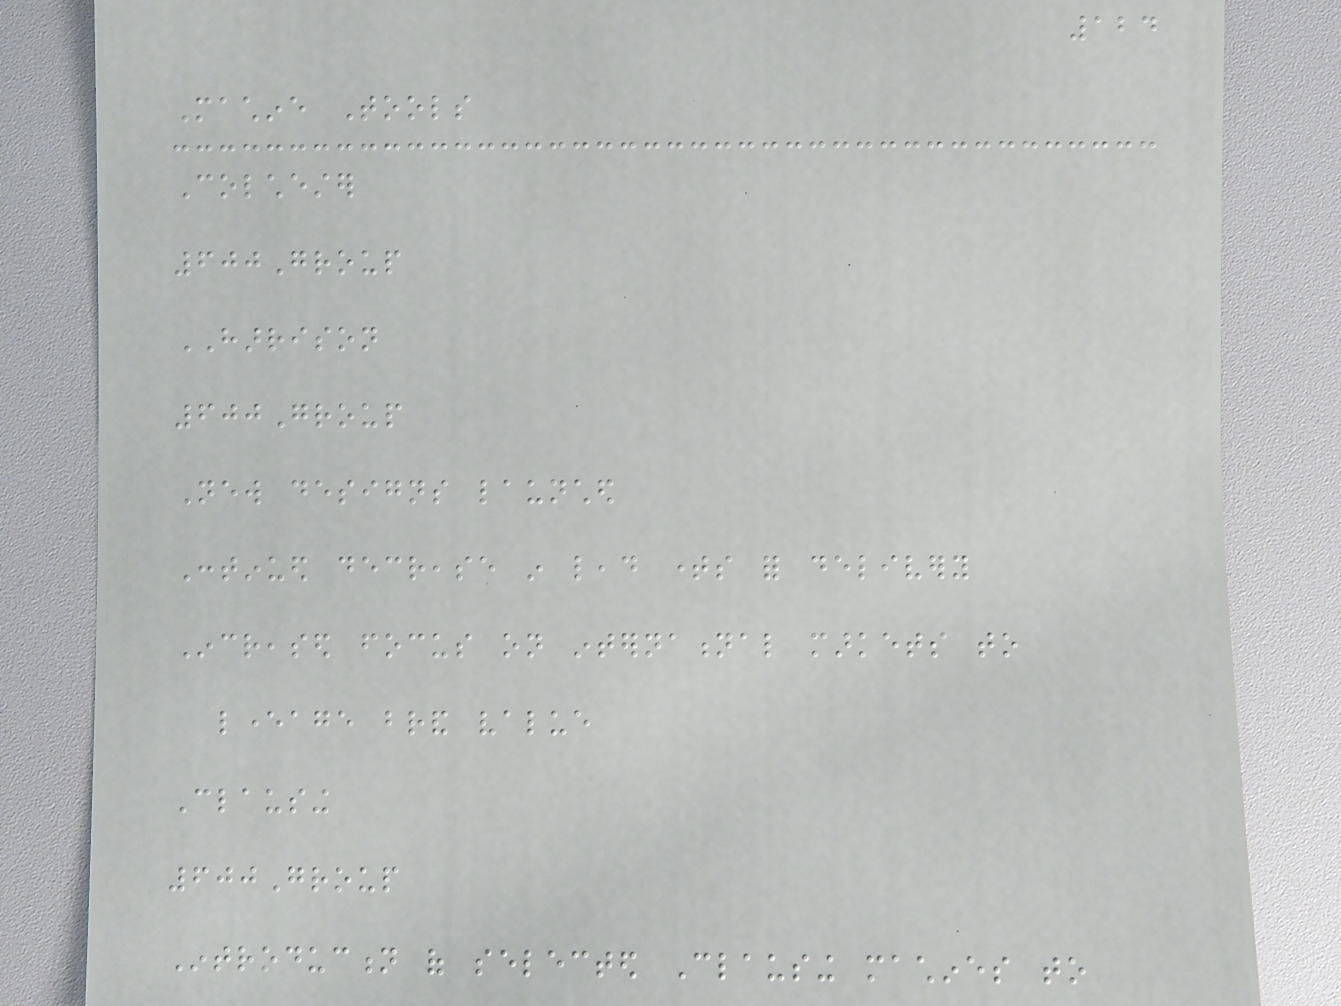124
Machine Tools
Colchester
600Group
HARRISON
600Group
New designs launched
Continued decrease in lead times for delivery
Increased focus on international markets to
leverage brand value
Clausing
600Group
Introduction of selected Clausing machines to
